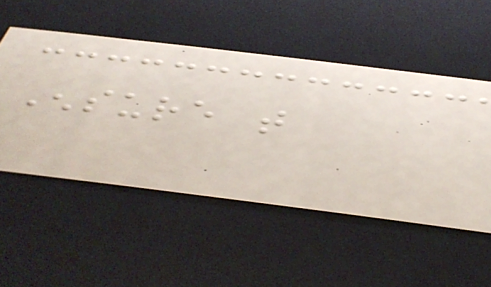Ensure that
